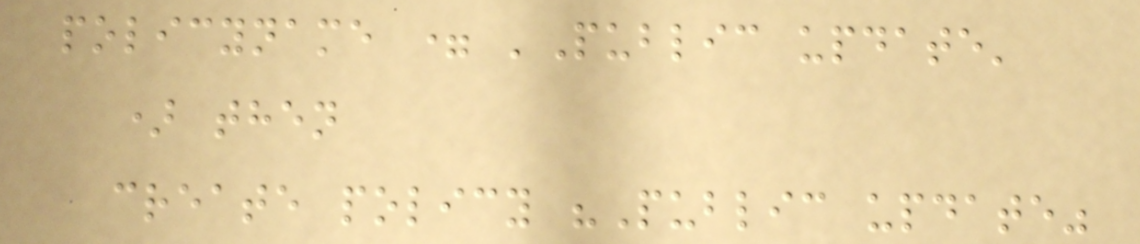policyname = 'Public update'
) then
create policy "Public update"
